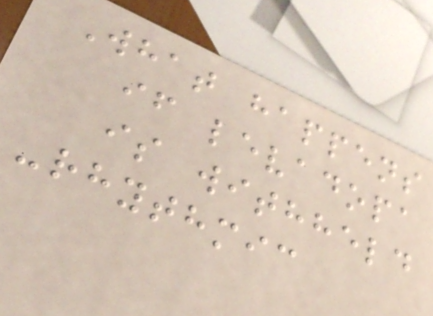What happens
if levadopa
is withheld
-rhythmic
